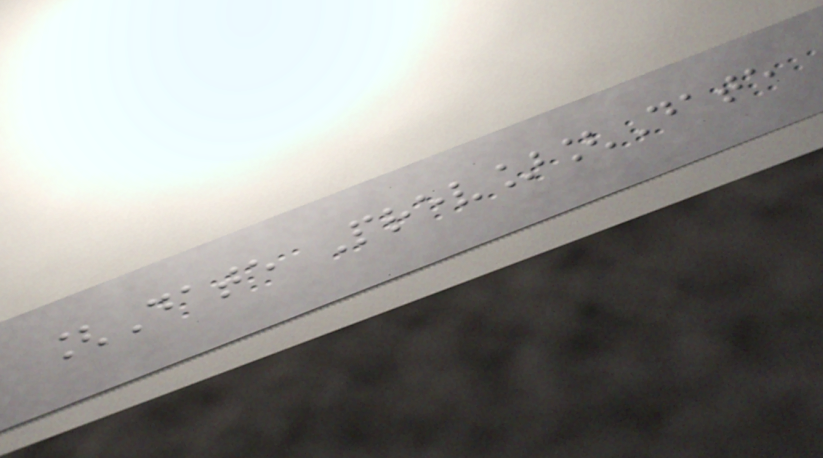[Date Prev][Date
